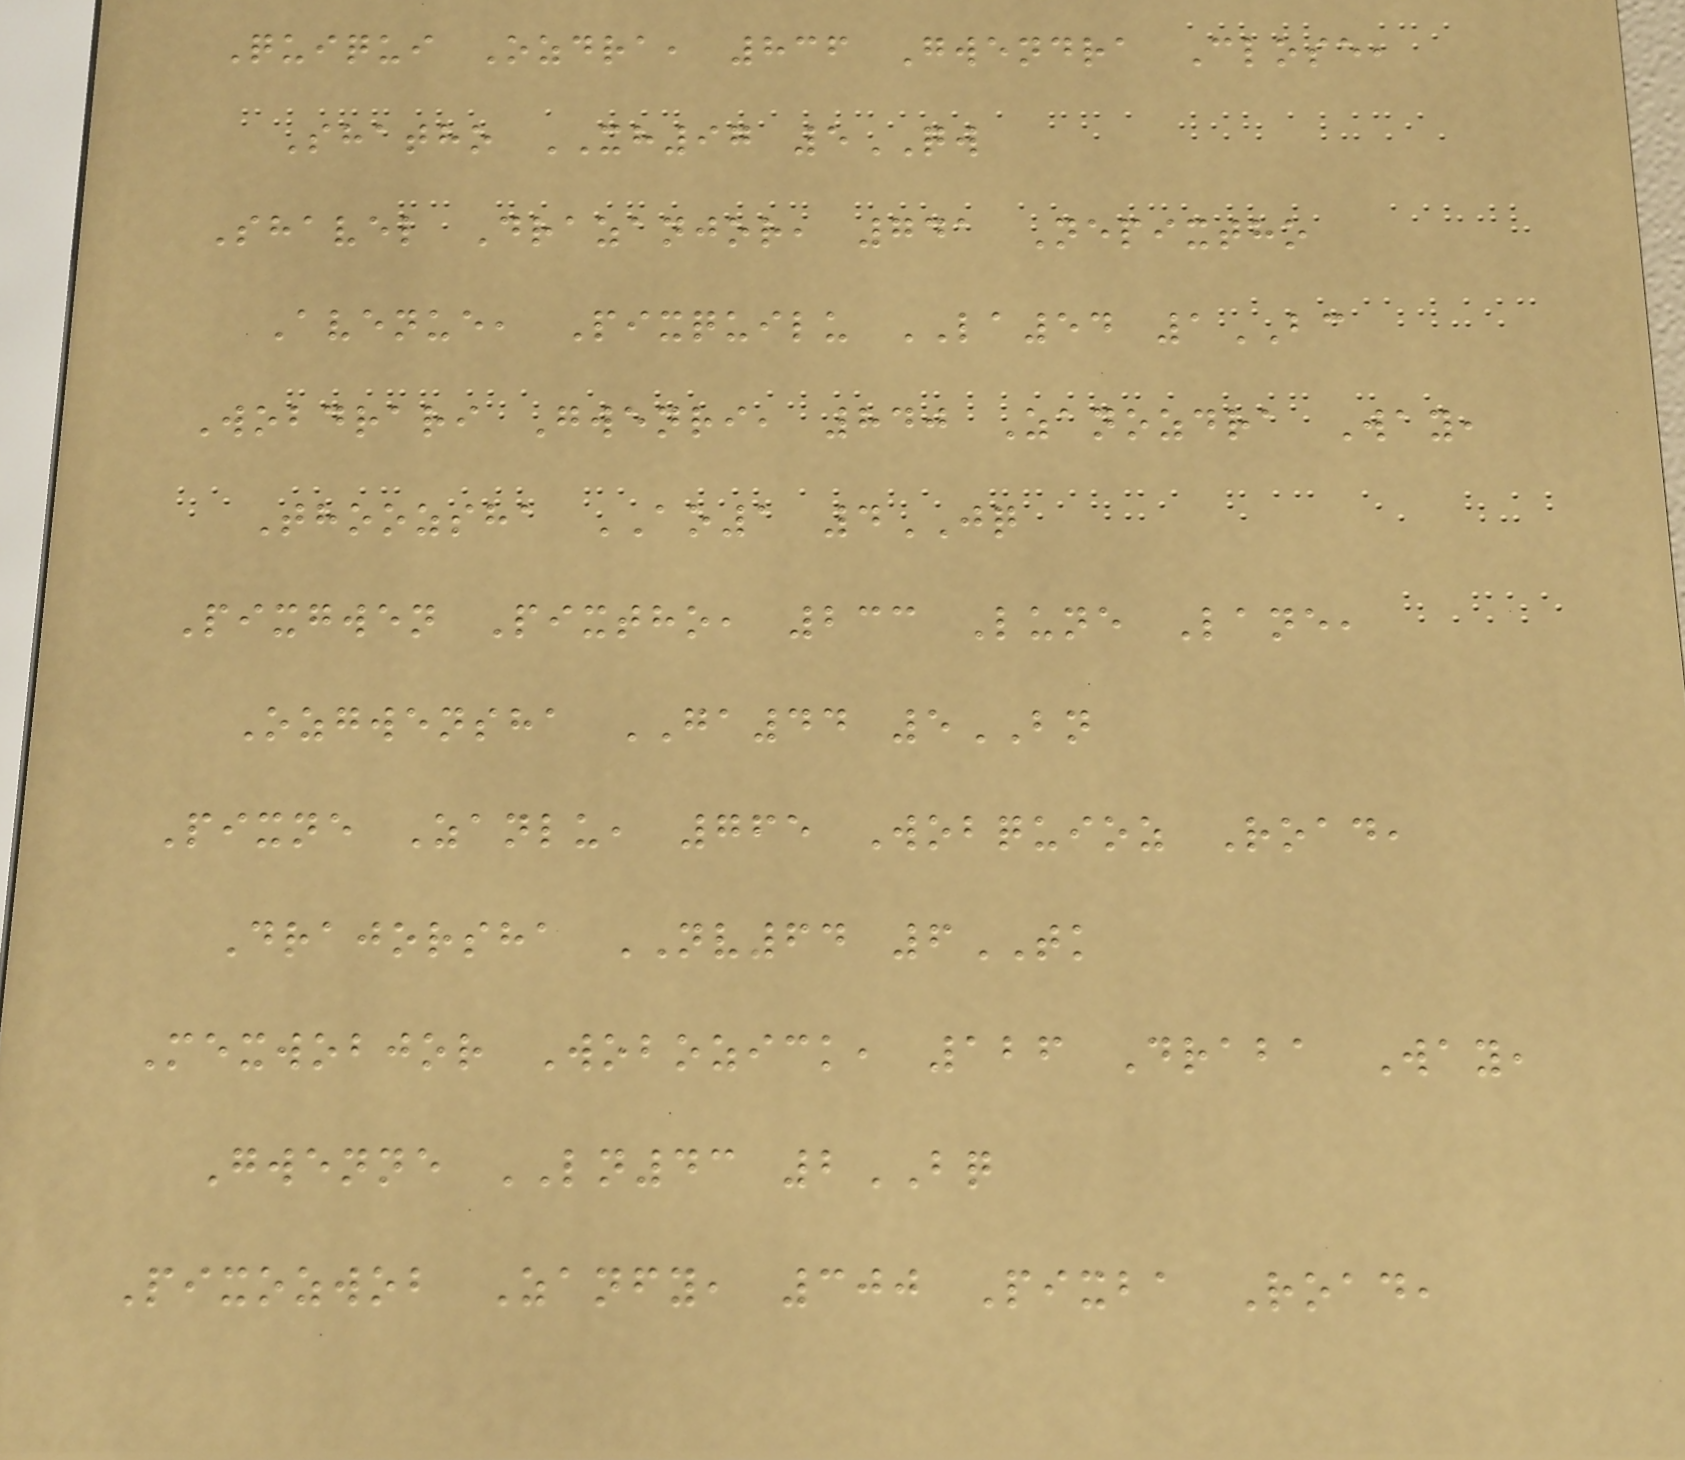Quiqui Ozdra, 836 Gwendra Close,
Shatho XH97 5QW
Shavel Drazanjor, 741 Nepixtho
Avenue, Pixquilu LA54 1BC
Wobdrari Gwenri, 840 Zanozdra Way,
Thoozsha AO1 4JQ
Pixgwen Pixtho, 233 Lune Lane,
Ozgwensha GA44 5BN
Pixne Zanlu, 765 Wobquioz Road,
Drajorsha NV64 6TK
Mexwobjor Wobozick, 126 Draba Way,
Gwenne LN43 2BQ
Pixozwob Zanfy, 300 Pixba Road,
